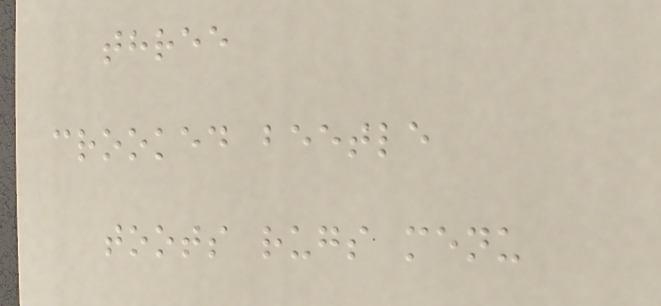three
crooked beetle
toots rugs menu
